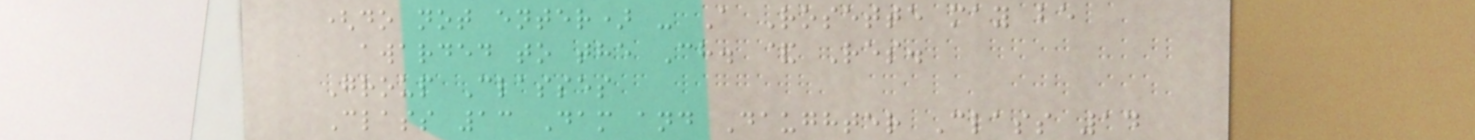(do not enter) - A Rosette may be
awarded to the Ch. & Res.
Group Classes
Class 13 Dam and Daughter Class 14
